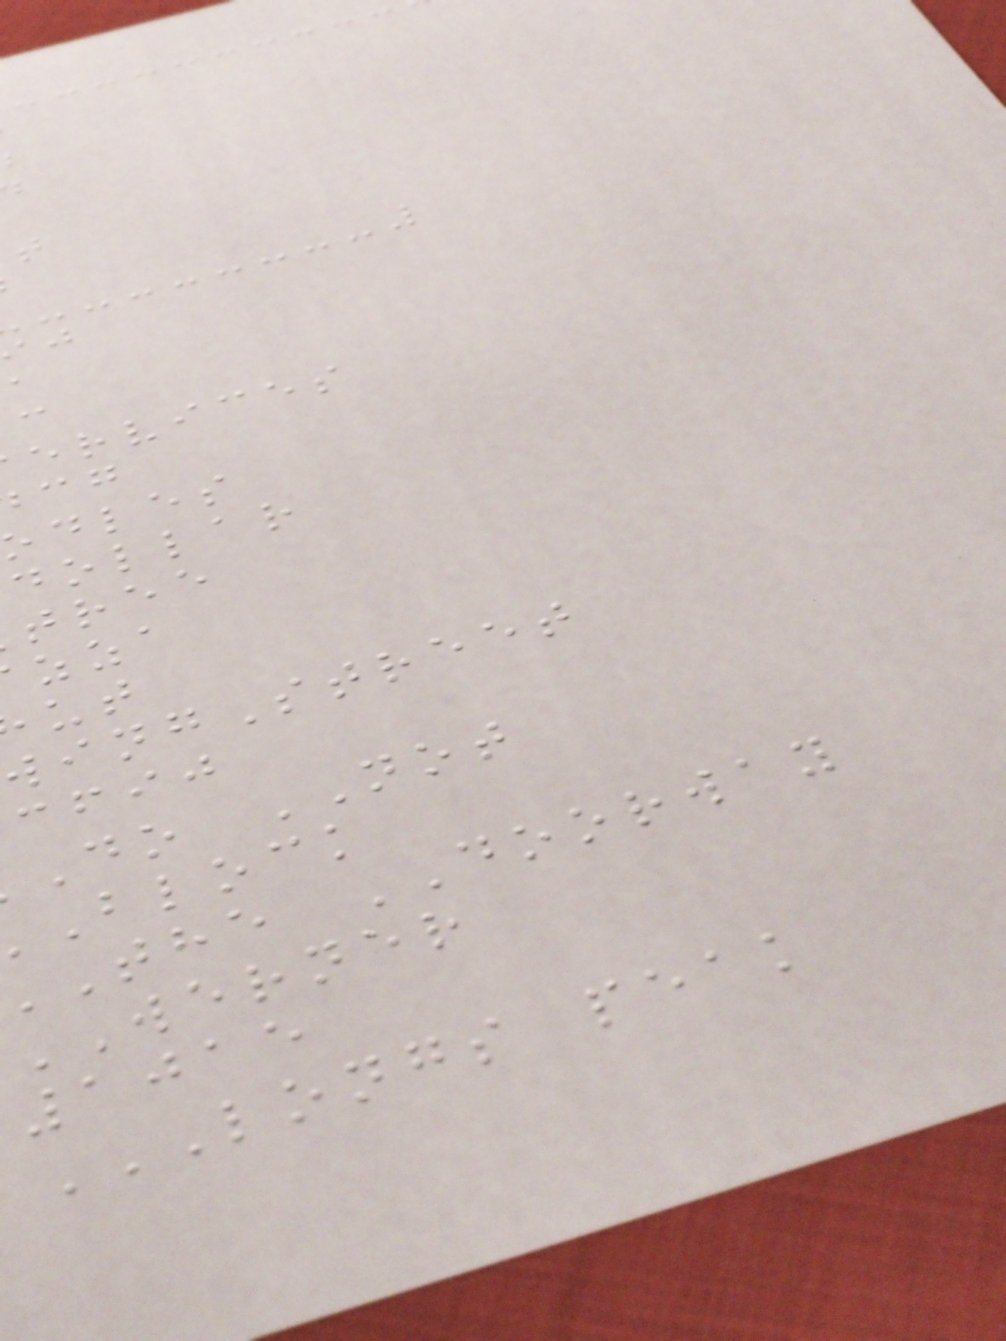ervices
dles
dollar
tree
ingStreet
cfij
do NOT
block
the DOORWAY
WERNER
1015
LONGS PEAK
